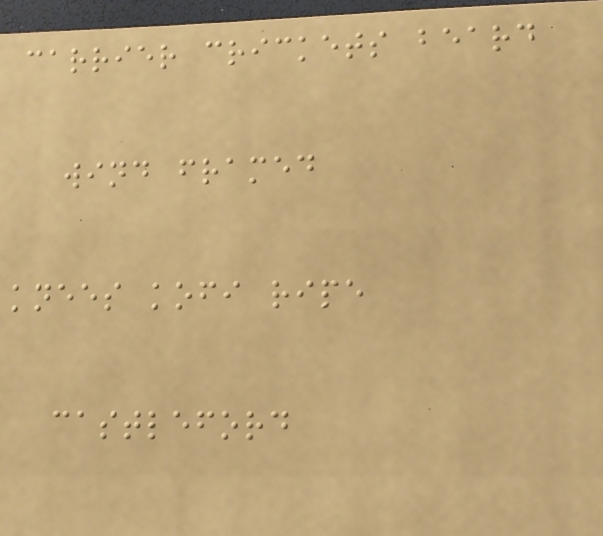carrier crickets beard
wind framed
knees kofi ripe
castleford
